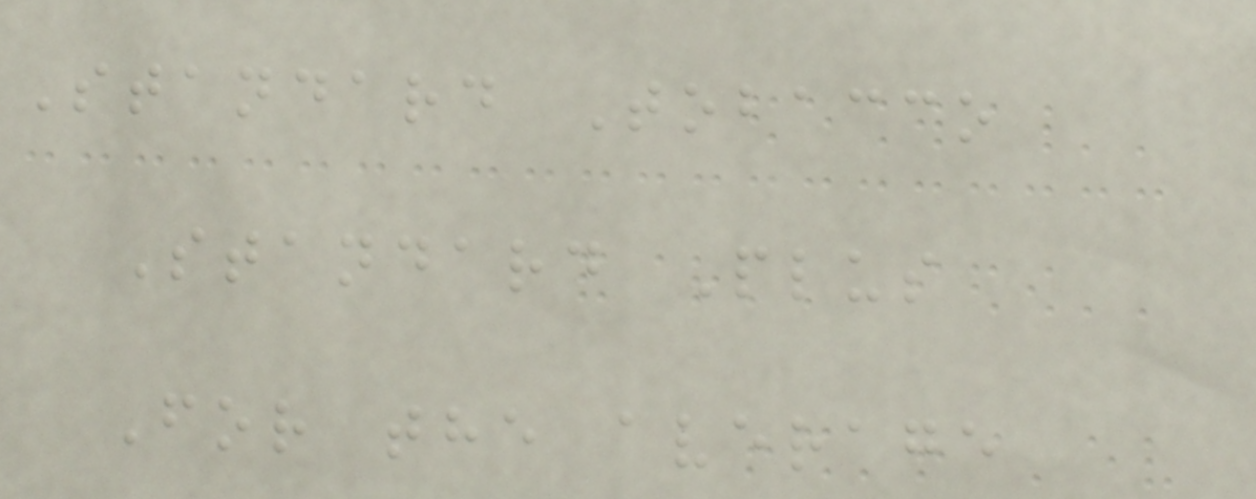Standard Tobacco
Standard Plus
For the average
